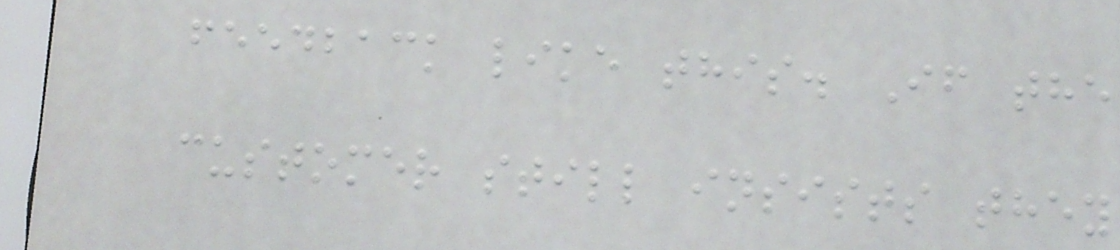feedback like this. If the
customer still insists they
